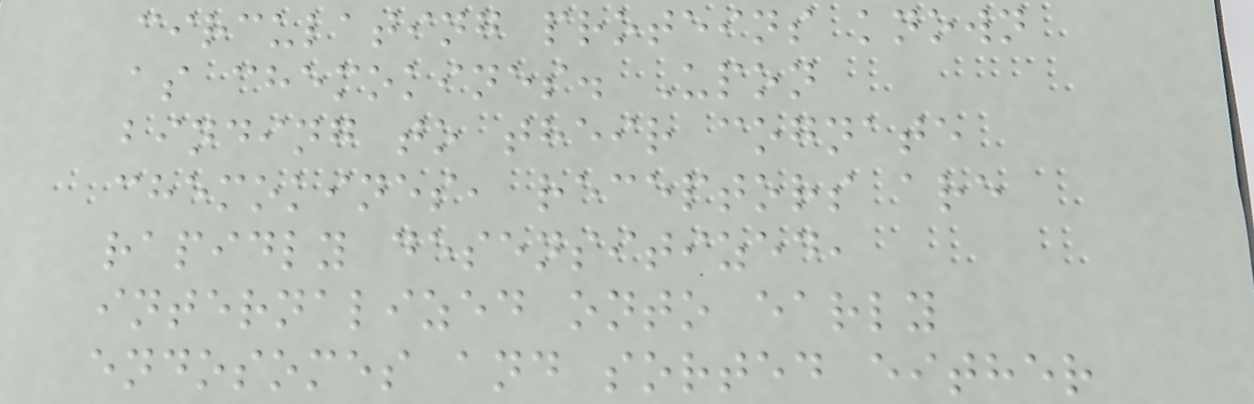circulating proteins known
as chemokines. Upon
binding to their cognate
chemokines, receptors are
rapidly desensitized,
internalized onto early
endosomes and sorted either
